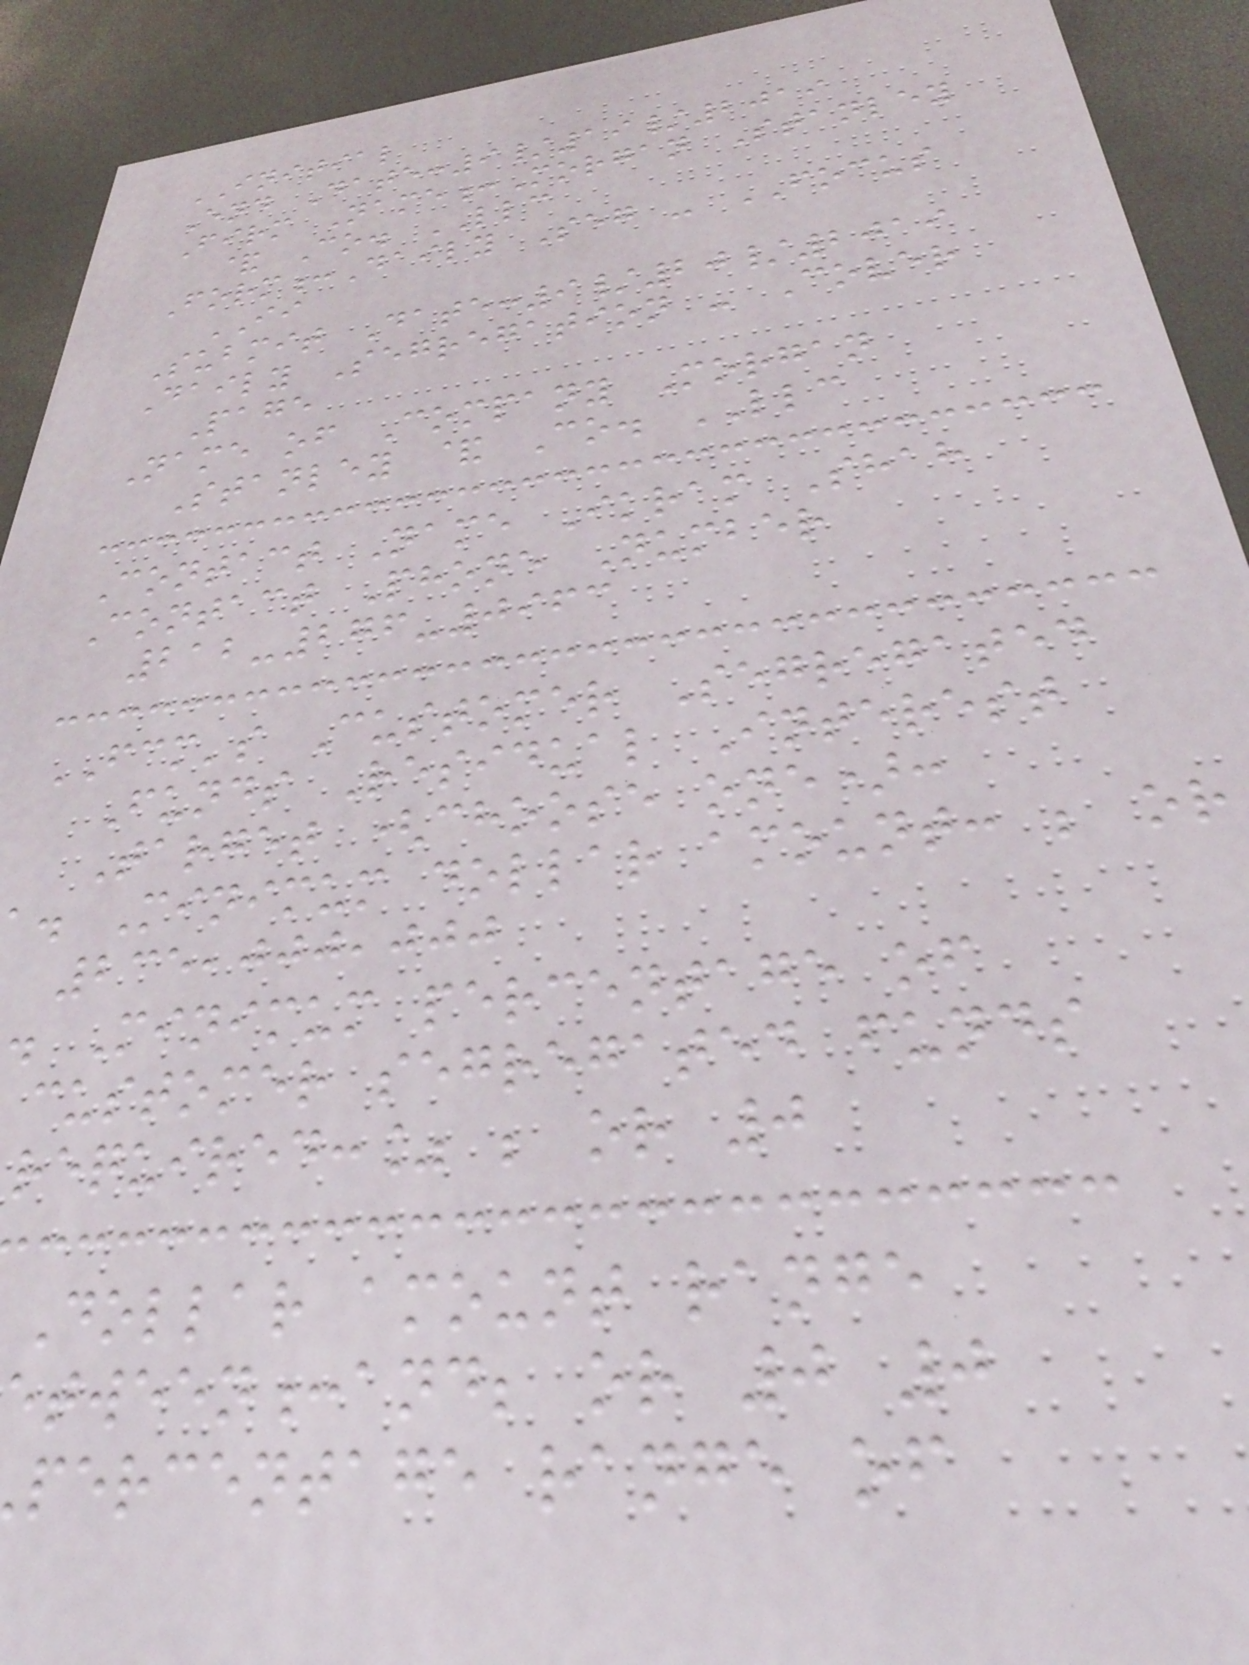INITIAL
End Date:9/19/2019
Firm Name:Morgan Stanley
& Co. LLC
Form:Daily Seg - FOCUS
II
Submit Date:9/20/2019
Daily Segregation - Cover
Page
Name of Company Morgan
Stanley & Co. LLC
Contact Name Ikram Shah
Contact Phone Number
212-276-0963
FCM's Customer Segregated
Funds Residual Interest
Target (choose one):
. Minimum dollar amount: ; or
235,000,000
. Minimum percentage of
customer segregated funds
required:% ; or 0
Dollar amount range
etween:and; or 0 0
percentage range of
